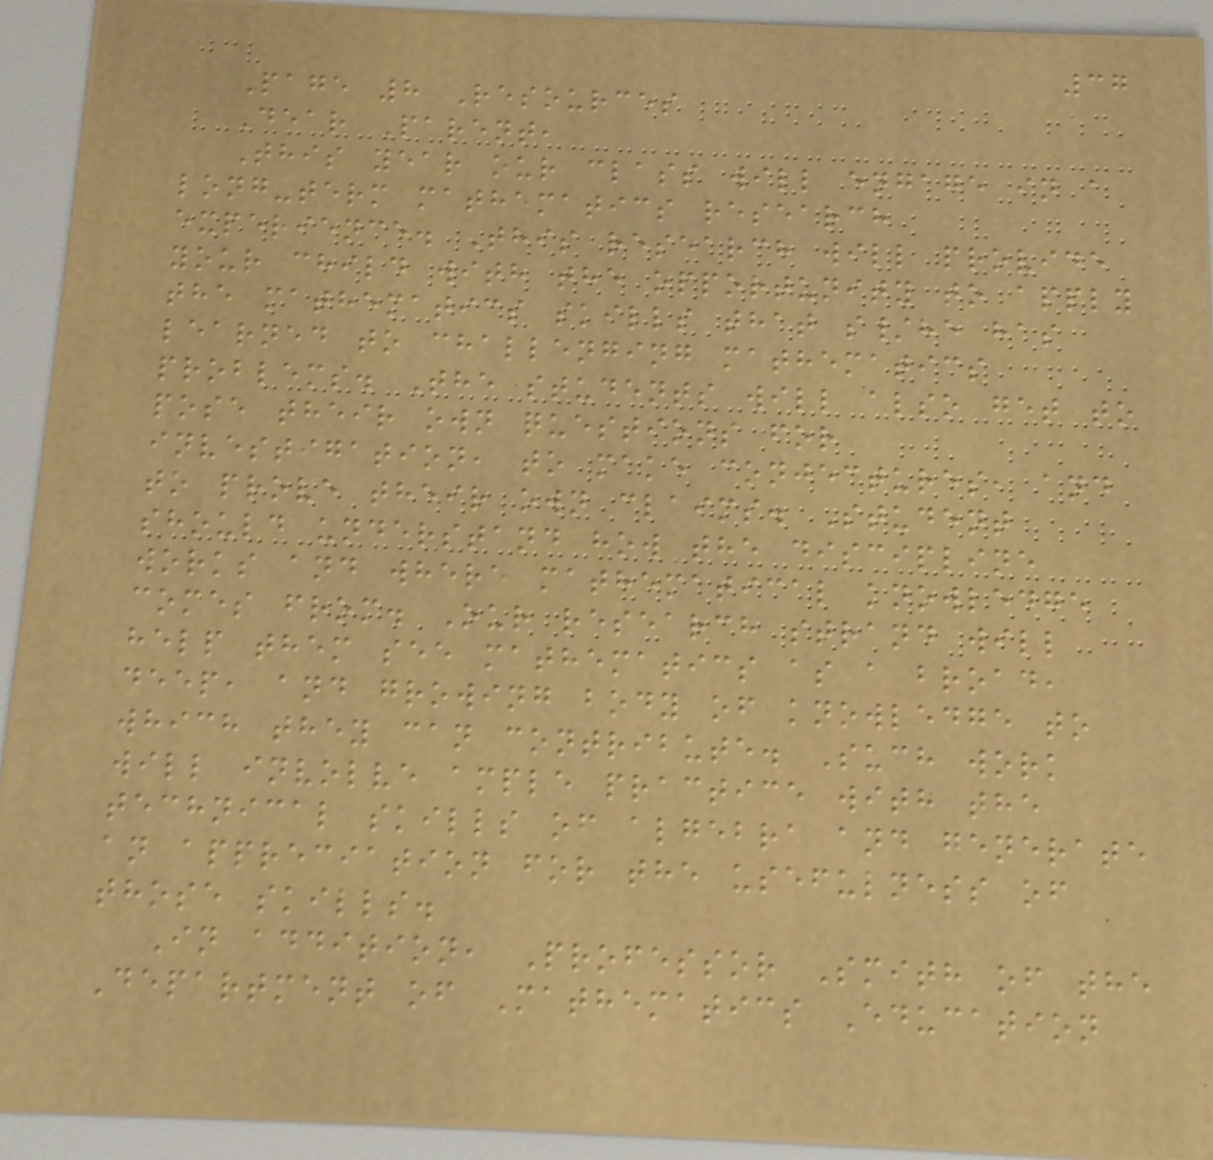37
Page 8 Resources
Dear Parent,
This year our class will engage in a
long-term mathematics research
experience. This research will provide
your child with the opportunity to apply
the mathematics skills that s/he has
learned to challenging mathematics
problems. The students will also get to
pose their own questions for
investigation, to make conjectures, and
to prove their own claims. Student
should understand how the discipline
works and where mathematical knowledge
comes from. Our research strand will
help them see mathematics as a broad,
deep, and growing body of knowledge to
which they can contribute. Such work
will involve ample practice with the
technical skills of algebra and generate
an appreciation for the usefulness of
those skills.
In addition, Professor Smith of the
Department of Mathematics Education
